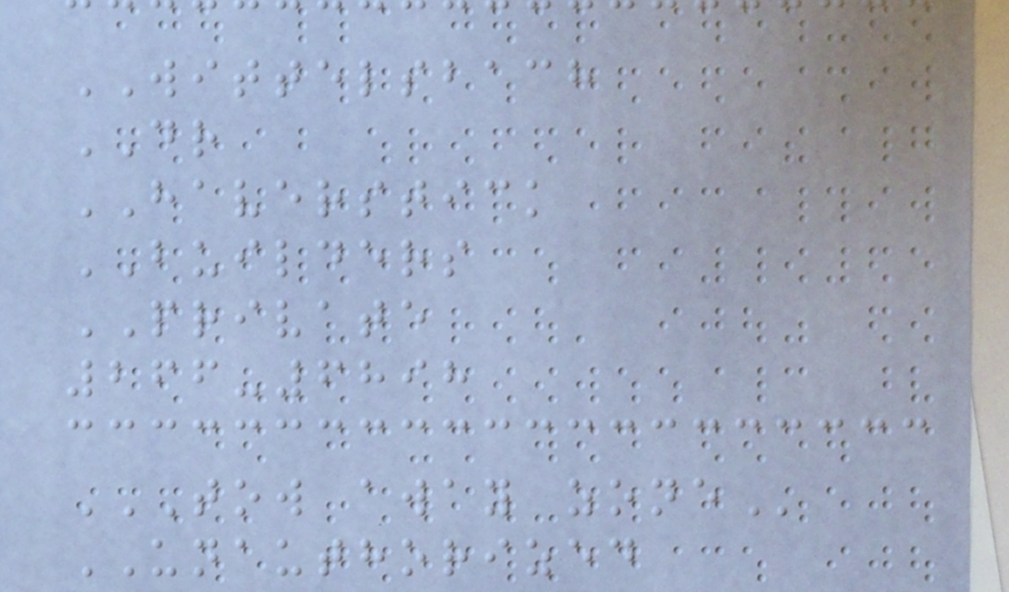WITTELSBACH
DR
HAVERSTICK
BUILDERS
PRIVATE
266-6898
TOW AWAY ZONE
UNAUTHORIZED
